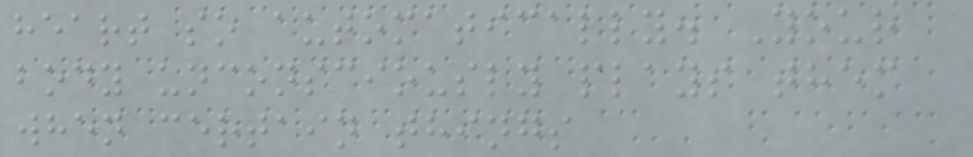heart so automatically. Your
body unconsciously plays them
when certain things
